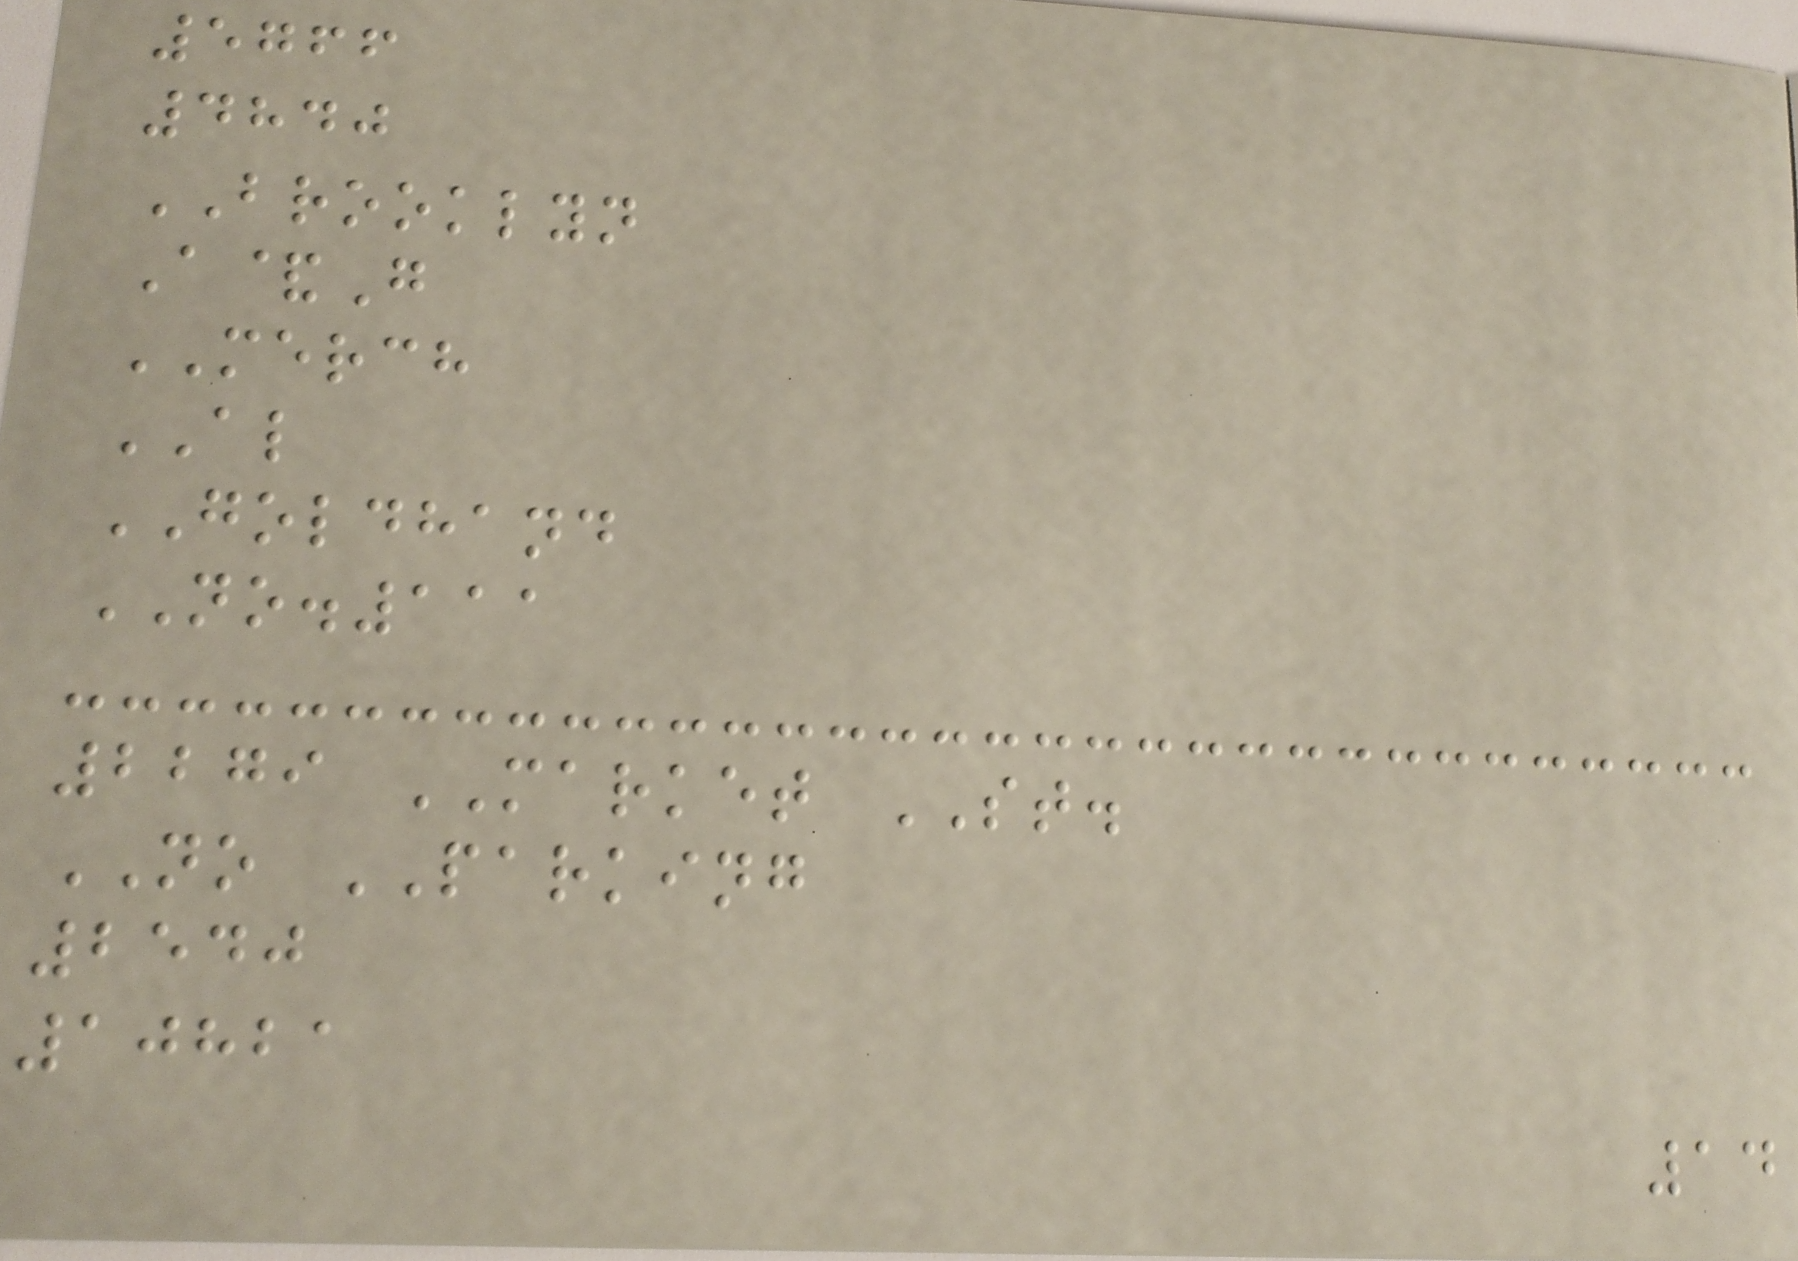5766
4840
BROOKLYN
A&G
MERCH
AL
GOLDHAND
NO.111
2279 MARKET ST.
NO PARKING
2540
10821
14
